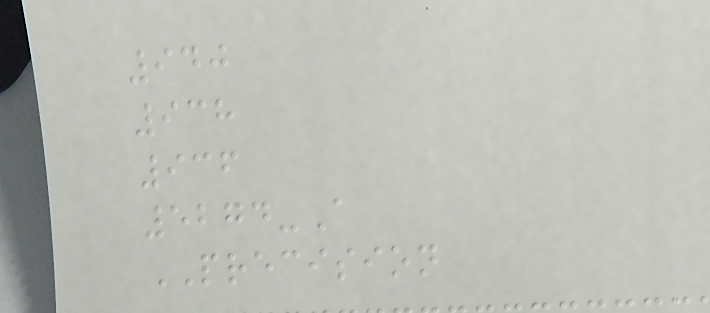940
938
936
5274-A
PRECISION
